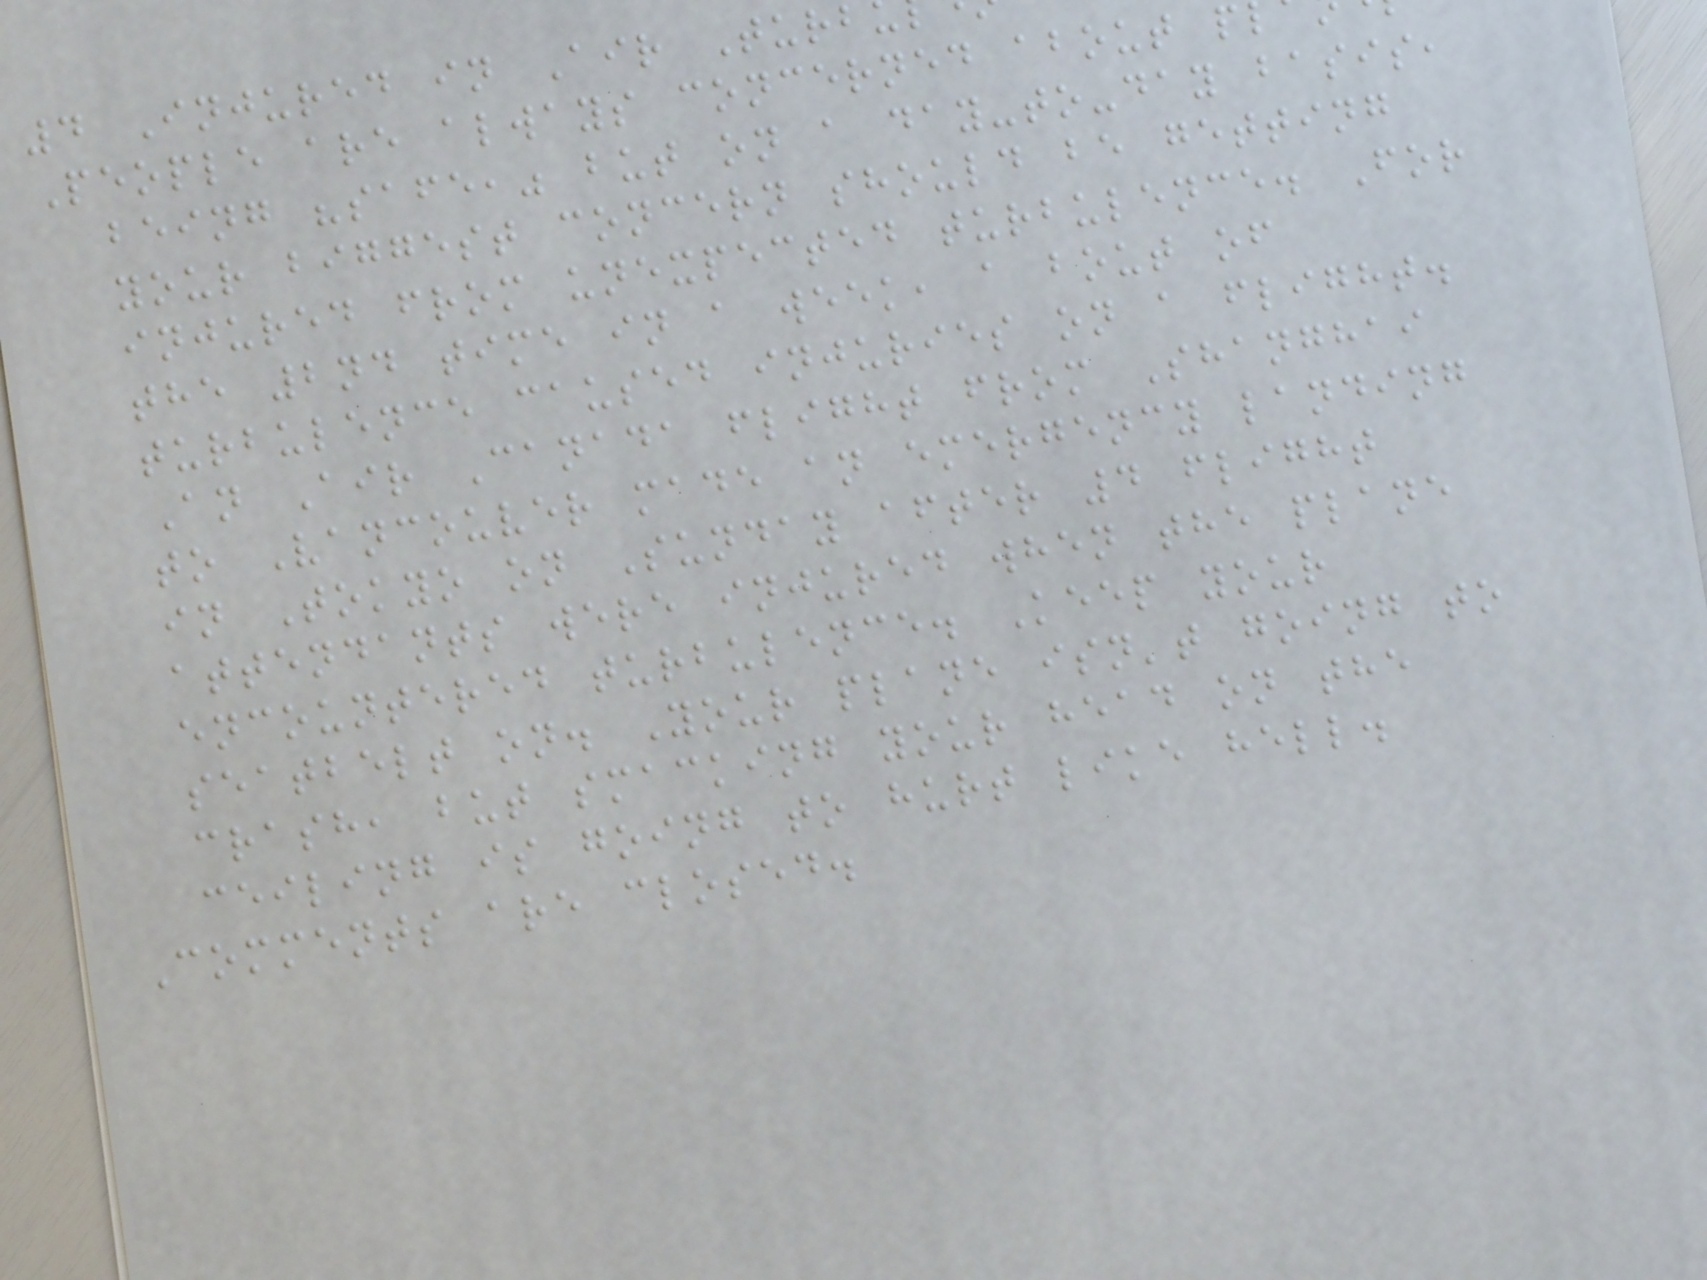4 Injured in Air Turb
People are always concerned about p
being "safe," but on a day-to-day basis,
your biggest concern should be getting
injured from unexpected turbulence. For
the 2nd time in a week, a bout of
turbulence caused injuries on a flight.
An Air Canada flight from Shanghai
to Vancouver made an emergency landing
in Tokyo on Sunday after 4 flight
attendants were injured when the plane
encountered turbulence. Keep your
seatbelt on. Your plane isn't going to
crash, but smacking your head on the
ceiling is going to hurt like hell.
Comments are closed.
